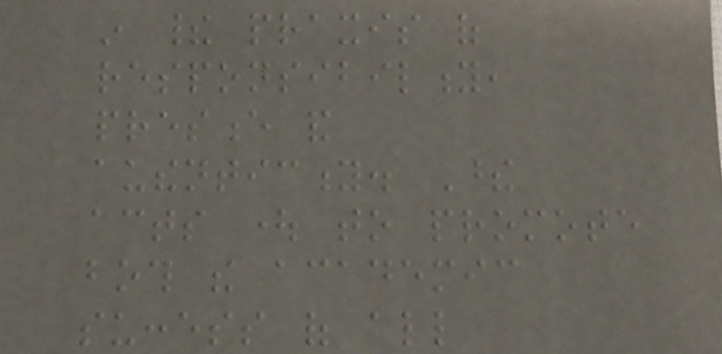in their praxis of
responsibility,
presence and
authenticity. These
acts ought to promote
both the academic
success of all
